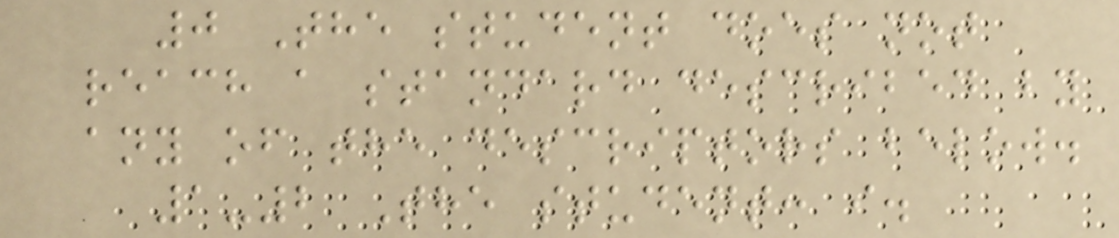0 The student does not
reach a standard described by
any of the descriptors below.
1-2 The student: i.
